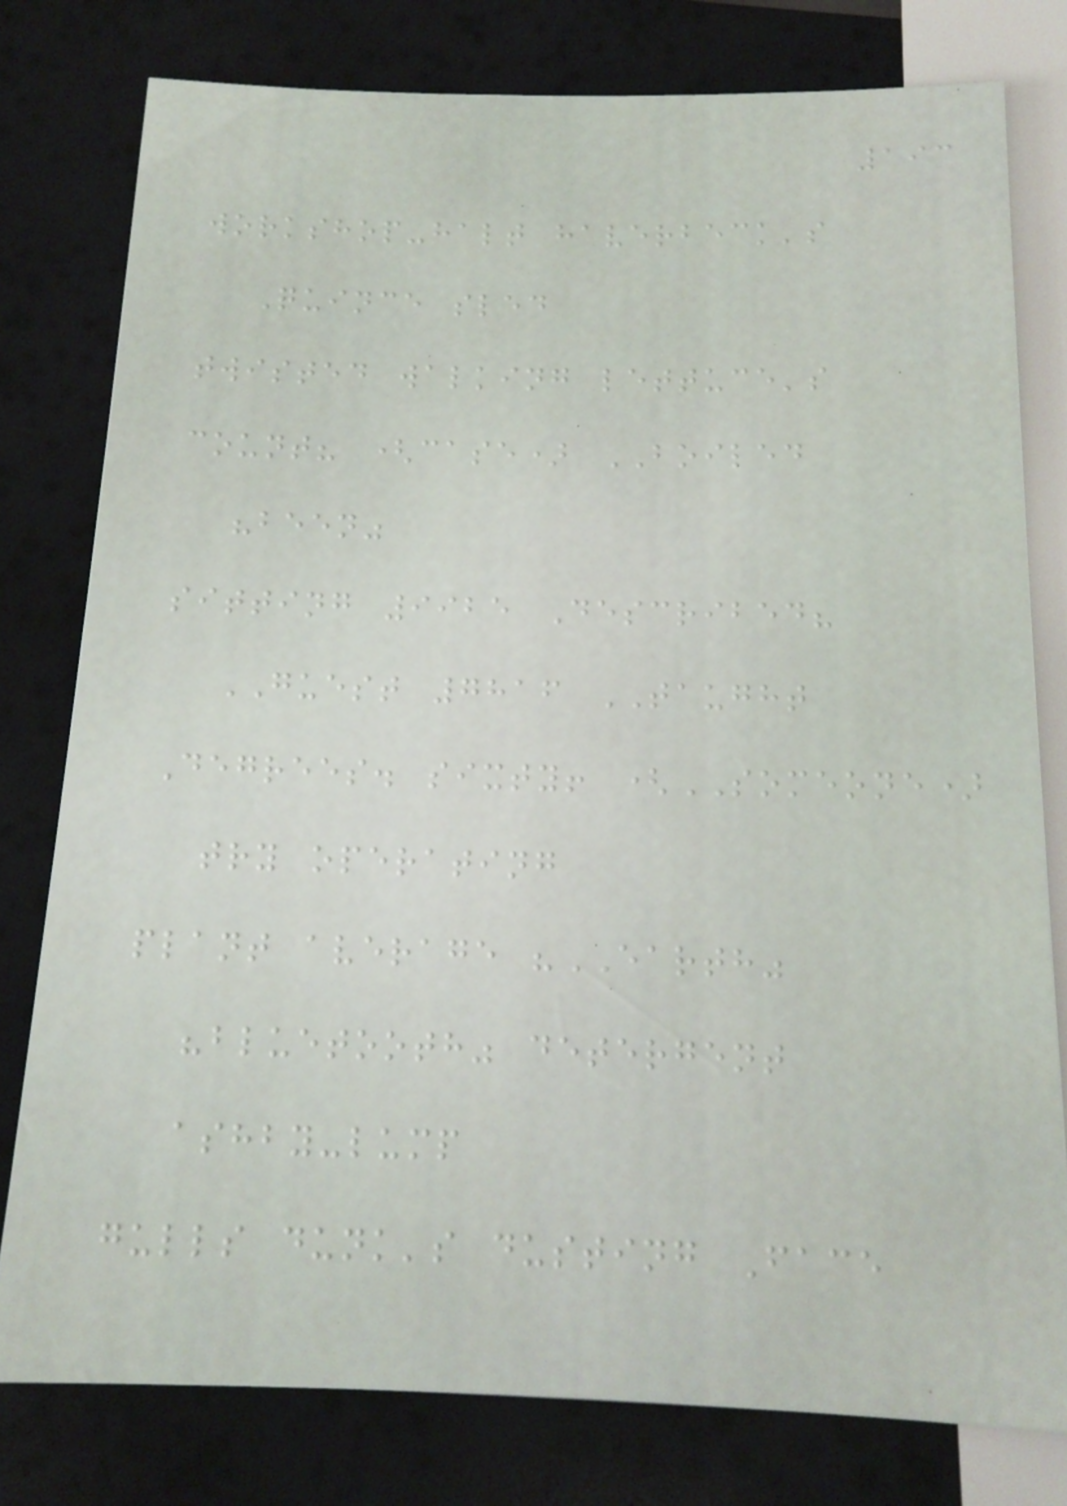193
workshop-halt haverbeck's
Quince sled
twisted walking lettuce's
count? (case) BOILED
"been"
sitting 9925 Described?
GUEST 7816 TAUGHT
Degrees. sixty! (SOMEONE)
try operating
plant average "EARTH"
"bluetooth" detergent
ashby-lump
gulls dunk's dusting Face
